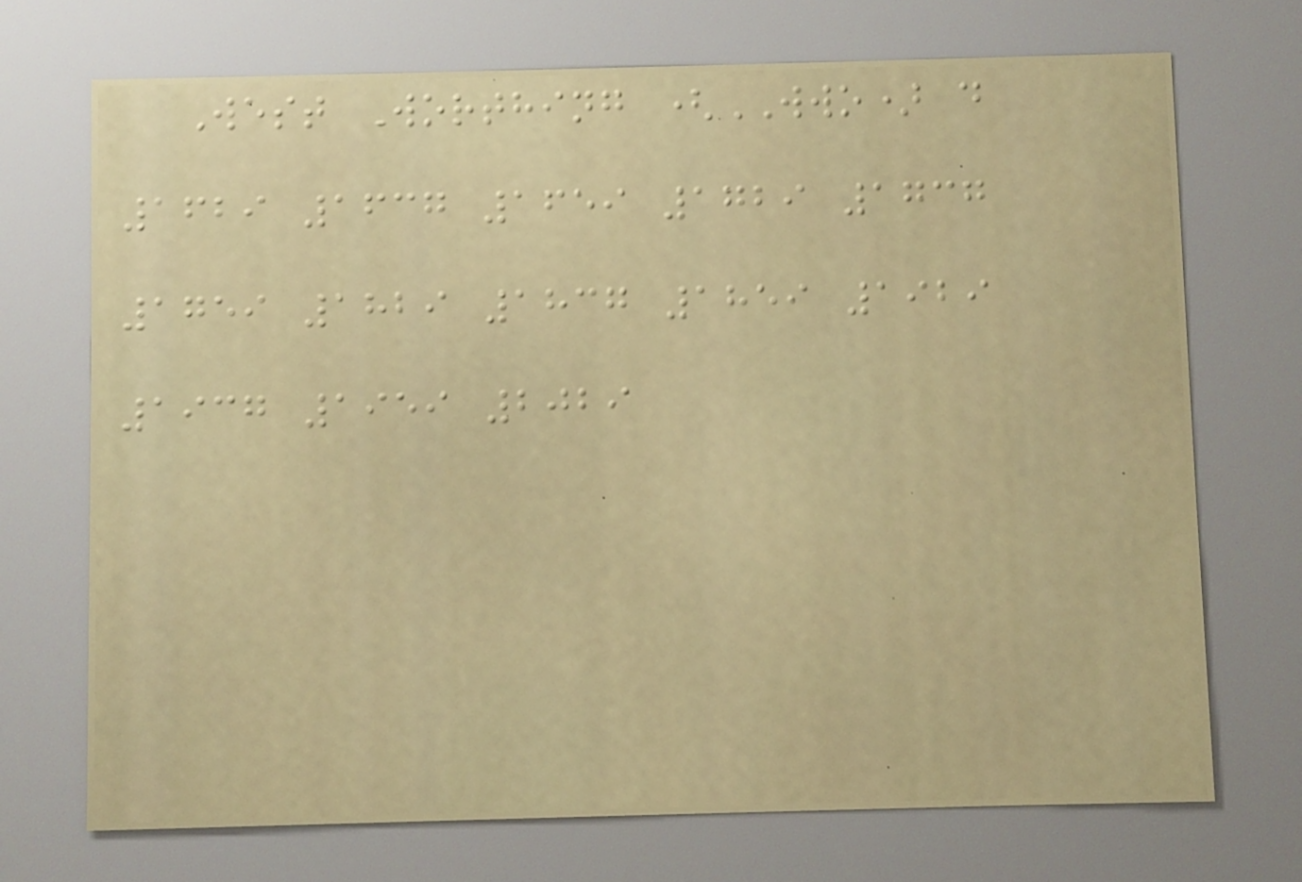West Worthing (WWO) d
1629 1637 1659 1729 1737
1759 1829 1837 1859 1929
1937 1959 2029
